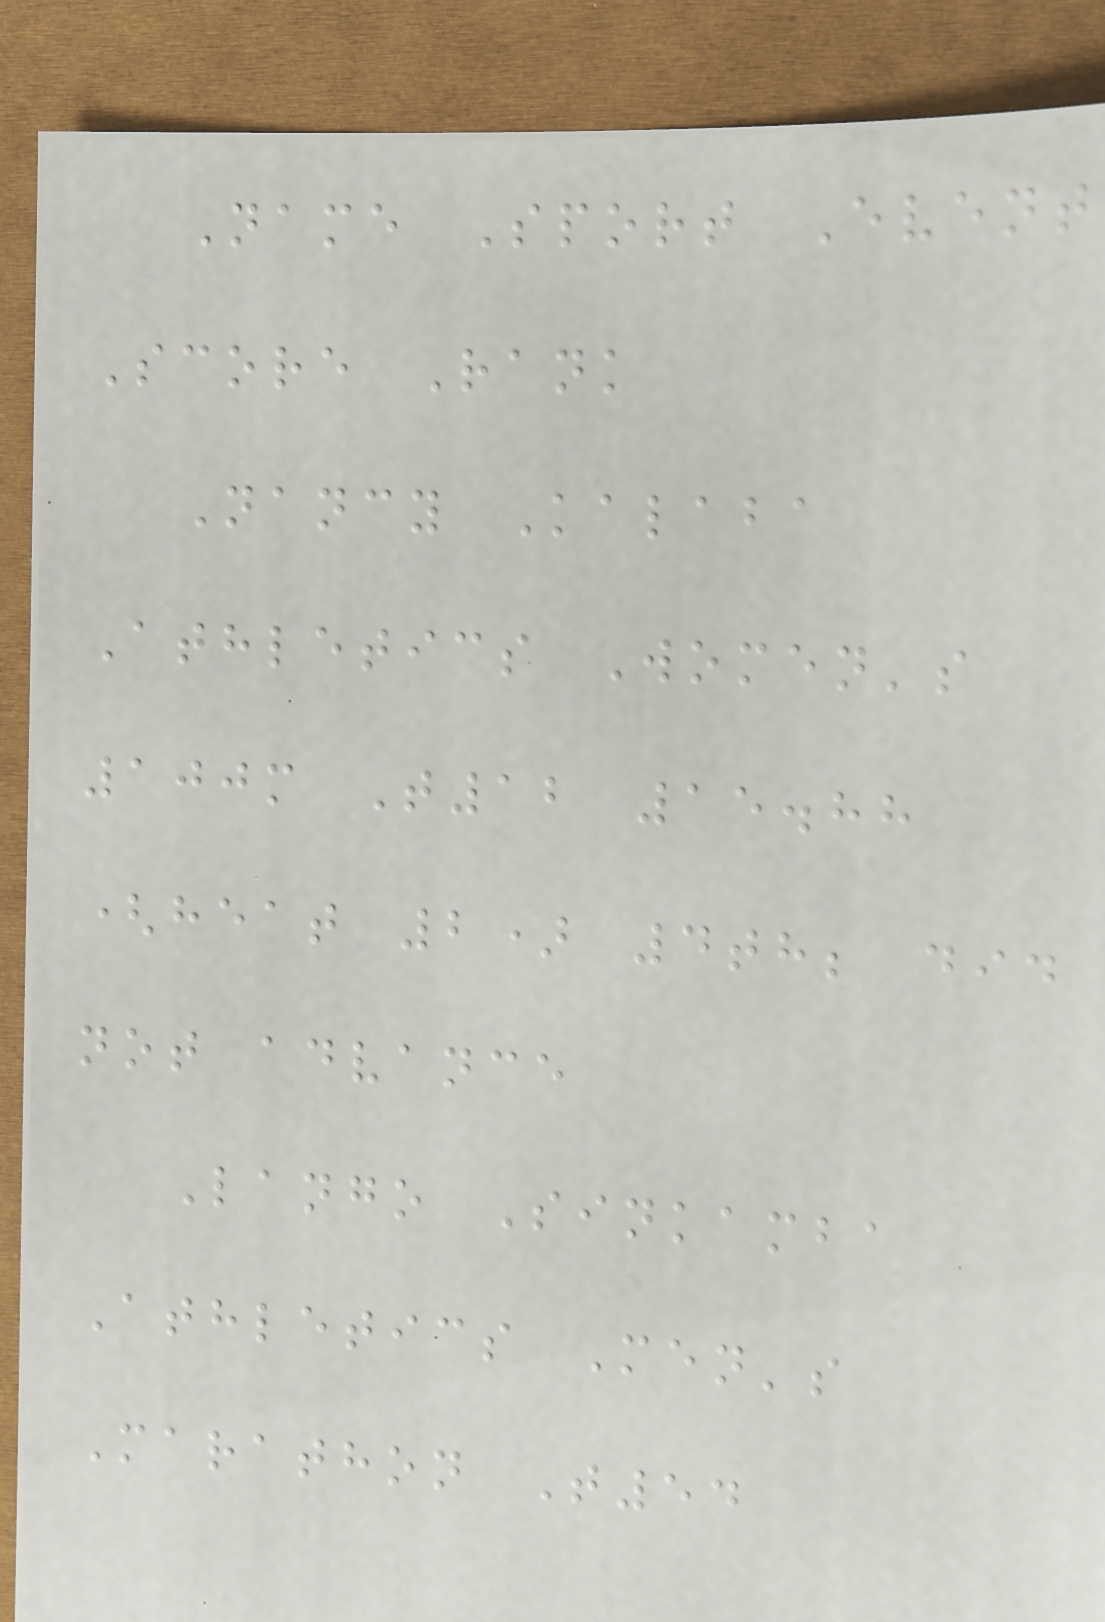Name Sport Event
Score Rank
Nancy Kalaba
Athletics Women's
100m T12 15.88
(heat 2) 4th; did
not advance
Lango Sinkamba
Athletics Men's
Marathon T54
